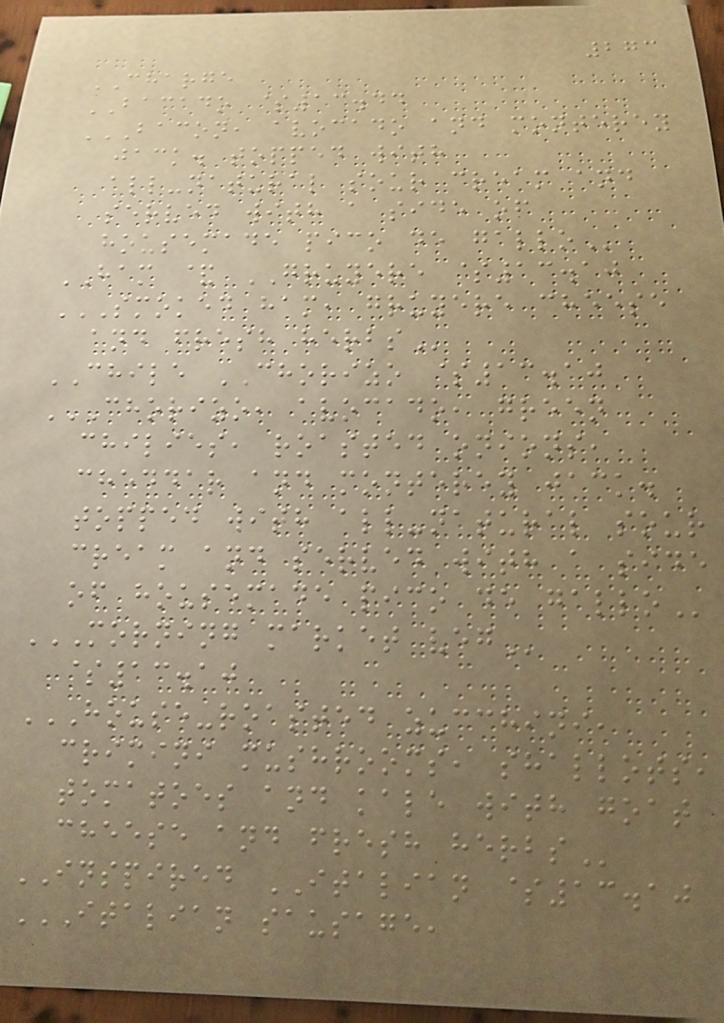273
CHARGE
BACADO $13.44
BACON, AVOCADO AND MONTEREY
JACK. TOPPED WITH
ALL-NATURAL SOUR CREAM AND
SERVED WITH A SIDE OF
HOUSEMADE PICO DE GALLO
HAM & GRUYERE $13.10
SMOKED HAM, GRUYERE CHEESE
AND FRESH HERBS
CHILE CHORIZO $13.10
CHORIZO, AVOCADO, GREEN
CHILIES, ROASTED ONIONS,
CHEDDAR AND MONTEREY JACK.
TOPPED WITH ALL-NATURAL SOUR
CREAM AND SERVED WITH A SIDE
OF HOUSEMADE PICO DE GALLO
MORNING MARKET VEG
$13.10
HOUSE-ROASTED ZUCCHINI,
CRIMINI MUSHROOMS, SHALLOTS,
TOMATOES AND KALE WITH GOAT
CHEESE AND FRESH HERBS
INSPIRED ITALIAN $13.10
ITALIAN SAUSAGE,
